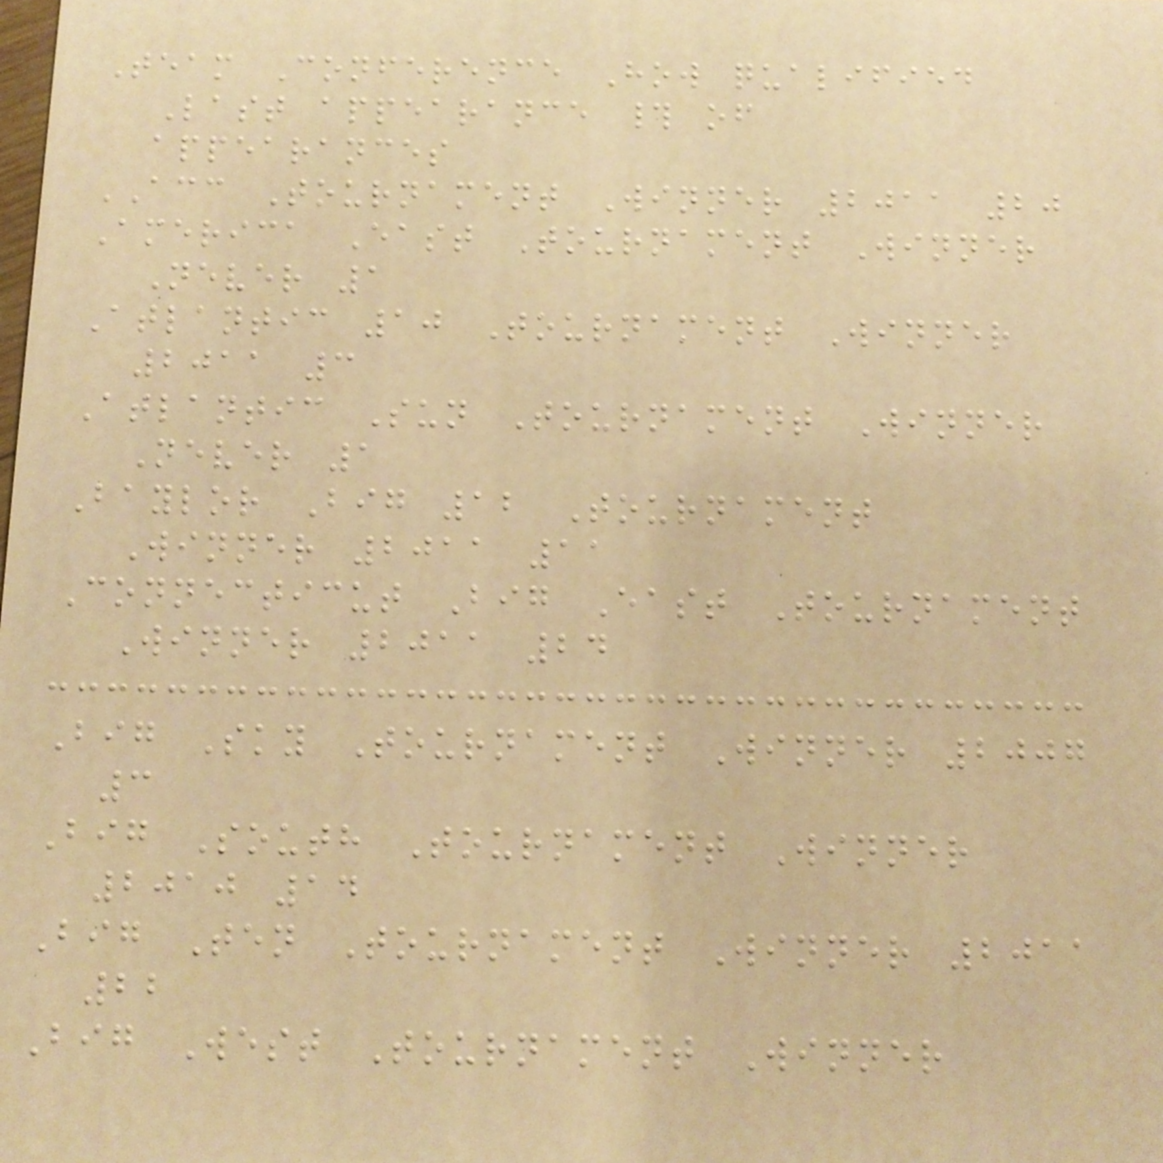Team Conference How qualified
Last appearance # of
appearances
ACC Tournament Winner 2011 20
America East Tournament Winner
Never 1
Atlantic 10 Tournament Winner
2011 3
Atlantic Sun Tournament Winner
Never 1
Baylor Big 12 Tournament
Winner 2011 11
Connecticut Big East Tournament
Winner 2011 24
Big Sky Tournament Winner 2007
3
Big South Tournament Winner
2010 14
Big Ten Tournament Winner 2011
22
Big West Tournament Winner
